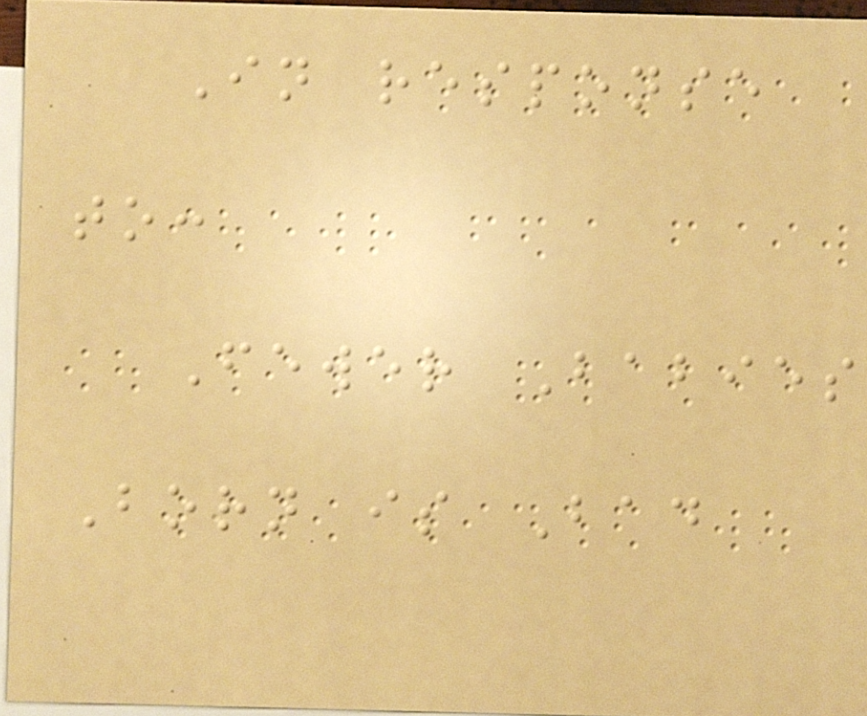In response
to:
Fewer Babies
Born is Bad
